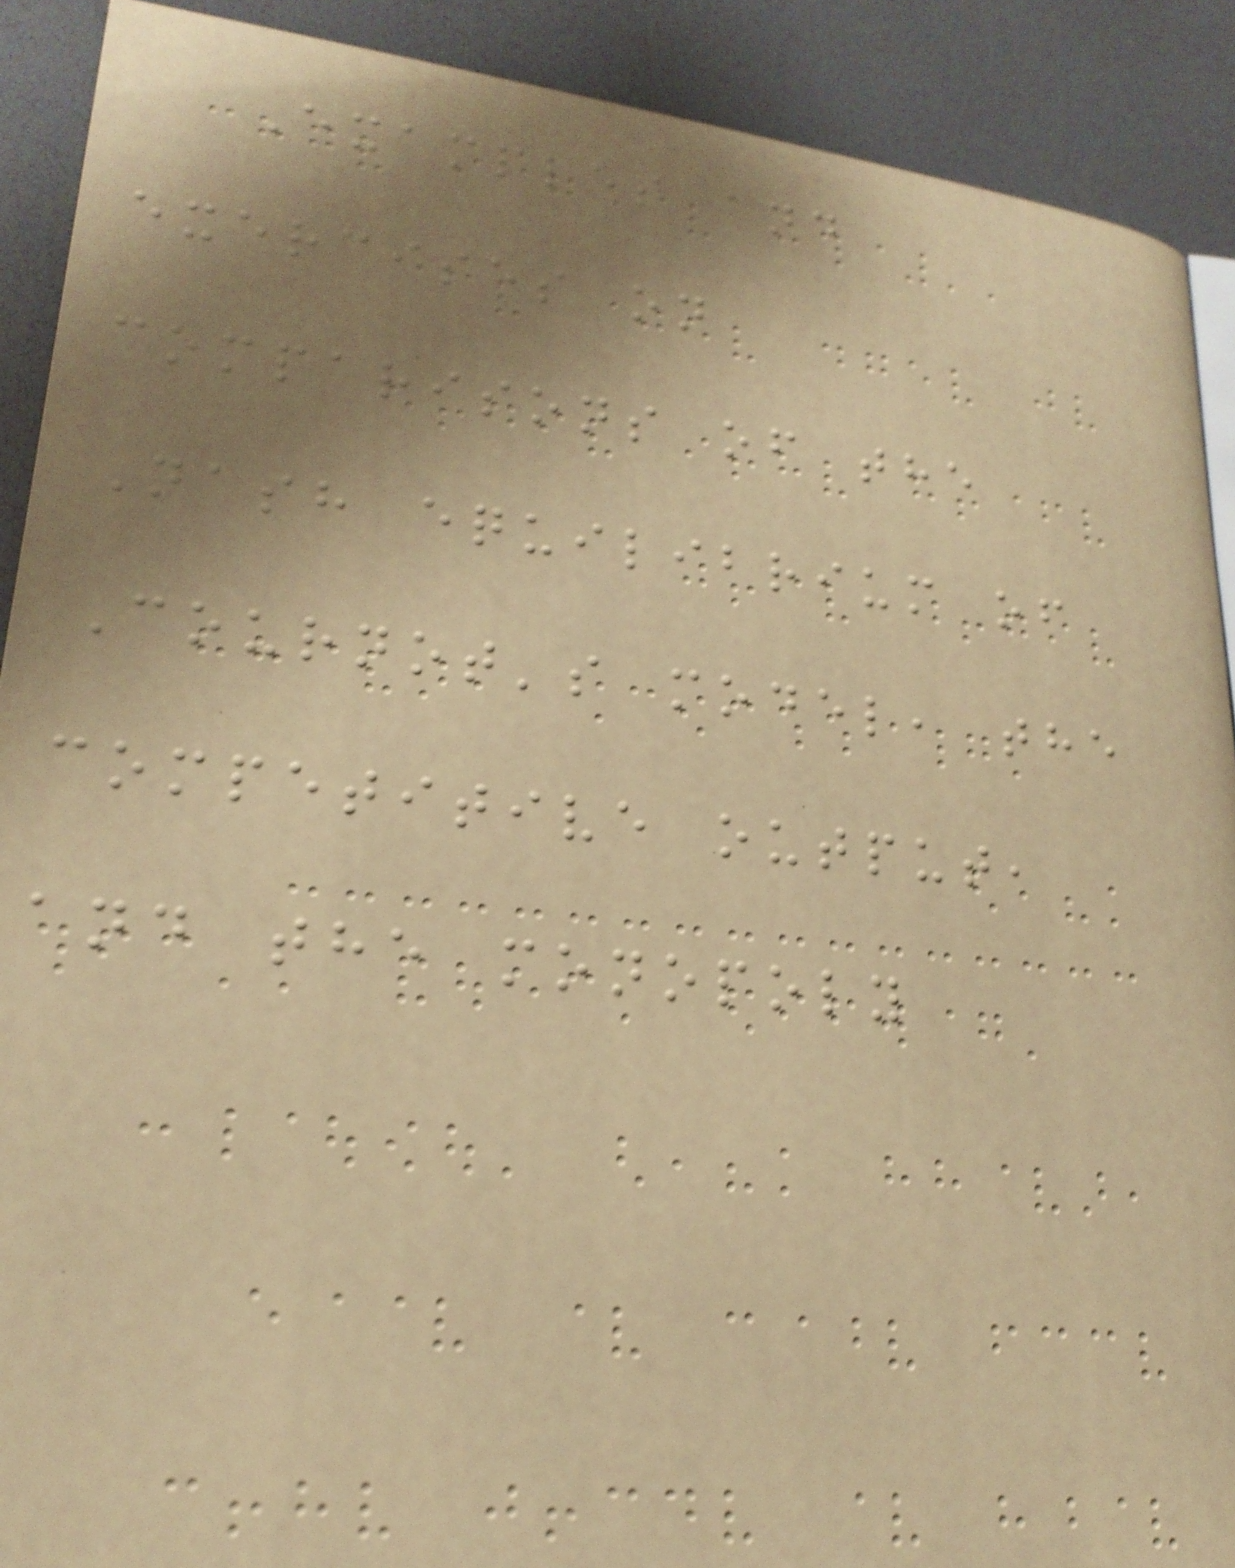Examples and
exercises on
comparisons of the
Nash equilibrium of
Cournot's model, the
competitive output,
and the monopoly
